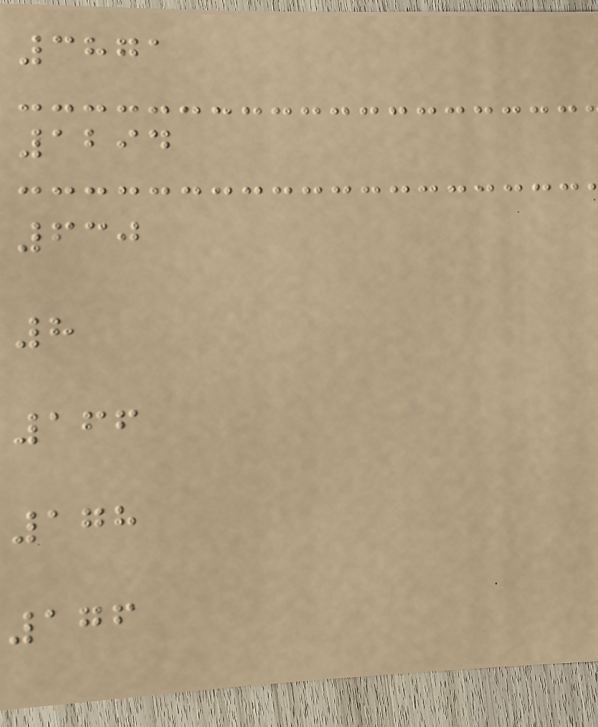3871
1294
630
8
166
178
176
